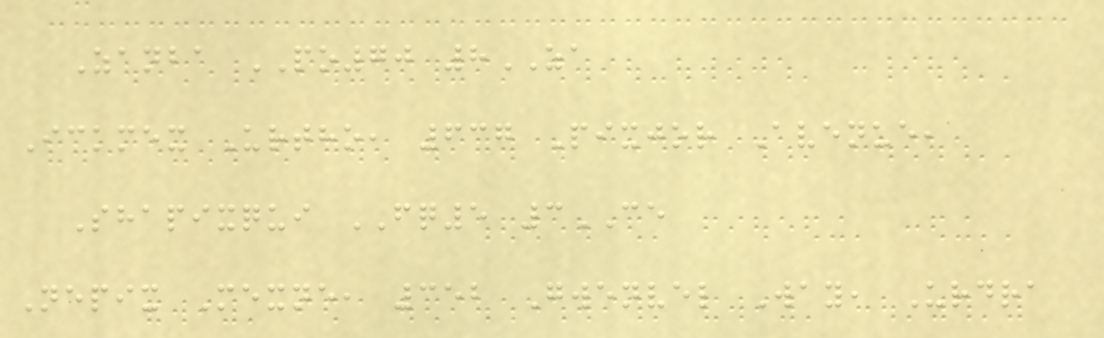Zanba PO70 8ZA
Ickmex Urtho, 637 Pixjor Avenue,
Shapixqui FQ5 3CE
Nepix Mexne, 352 Gwenvel Way, Urdra
